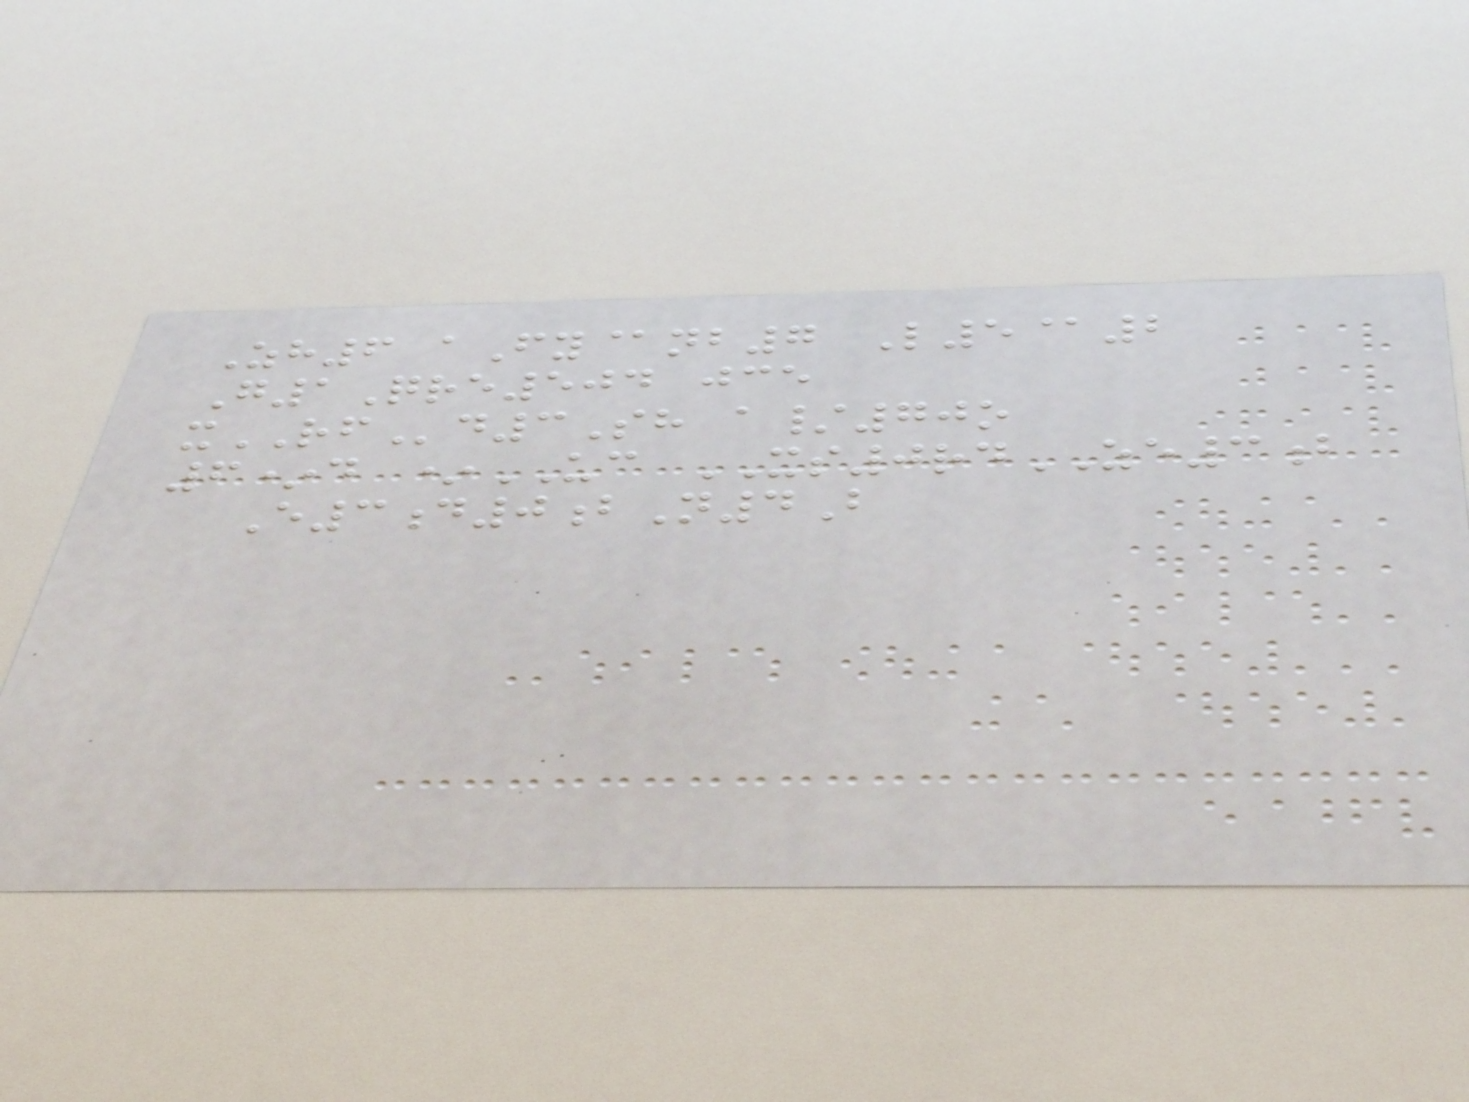Zh6 aFy@nb7 L5@2
G1Qre504 jce
xRFd3Sh a/70o
6*d *UC XS0rdZE3b
E3d0bN4B
